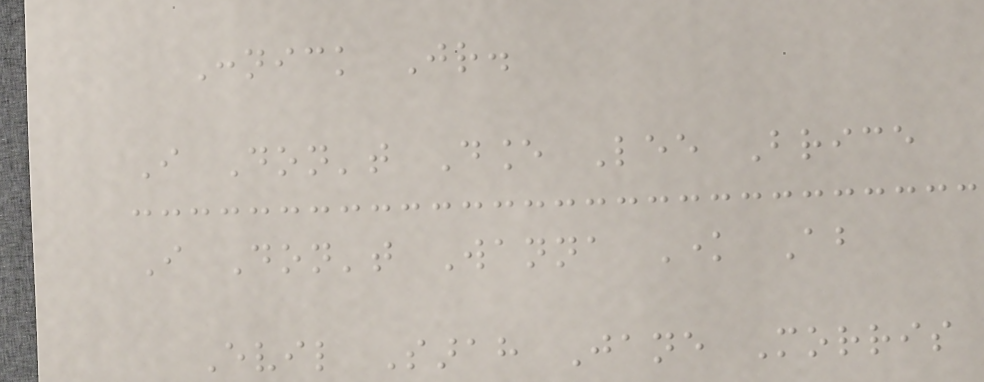Connick Jr.
I Don't Dance Lee Brice
I Don't Wanna Know About
Evil Sarah Jane Morris
